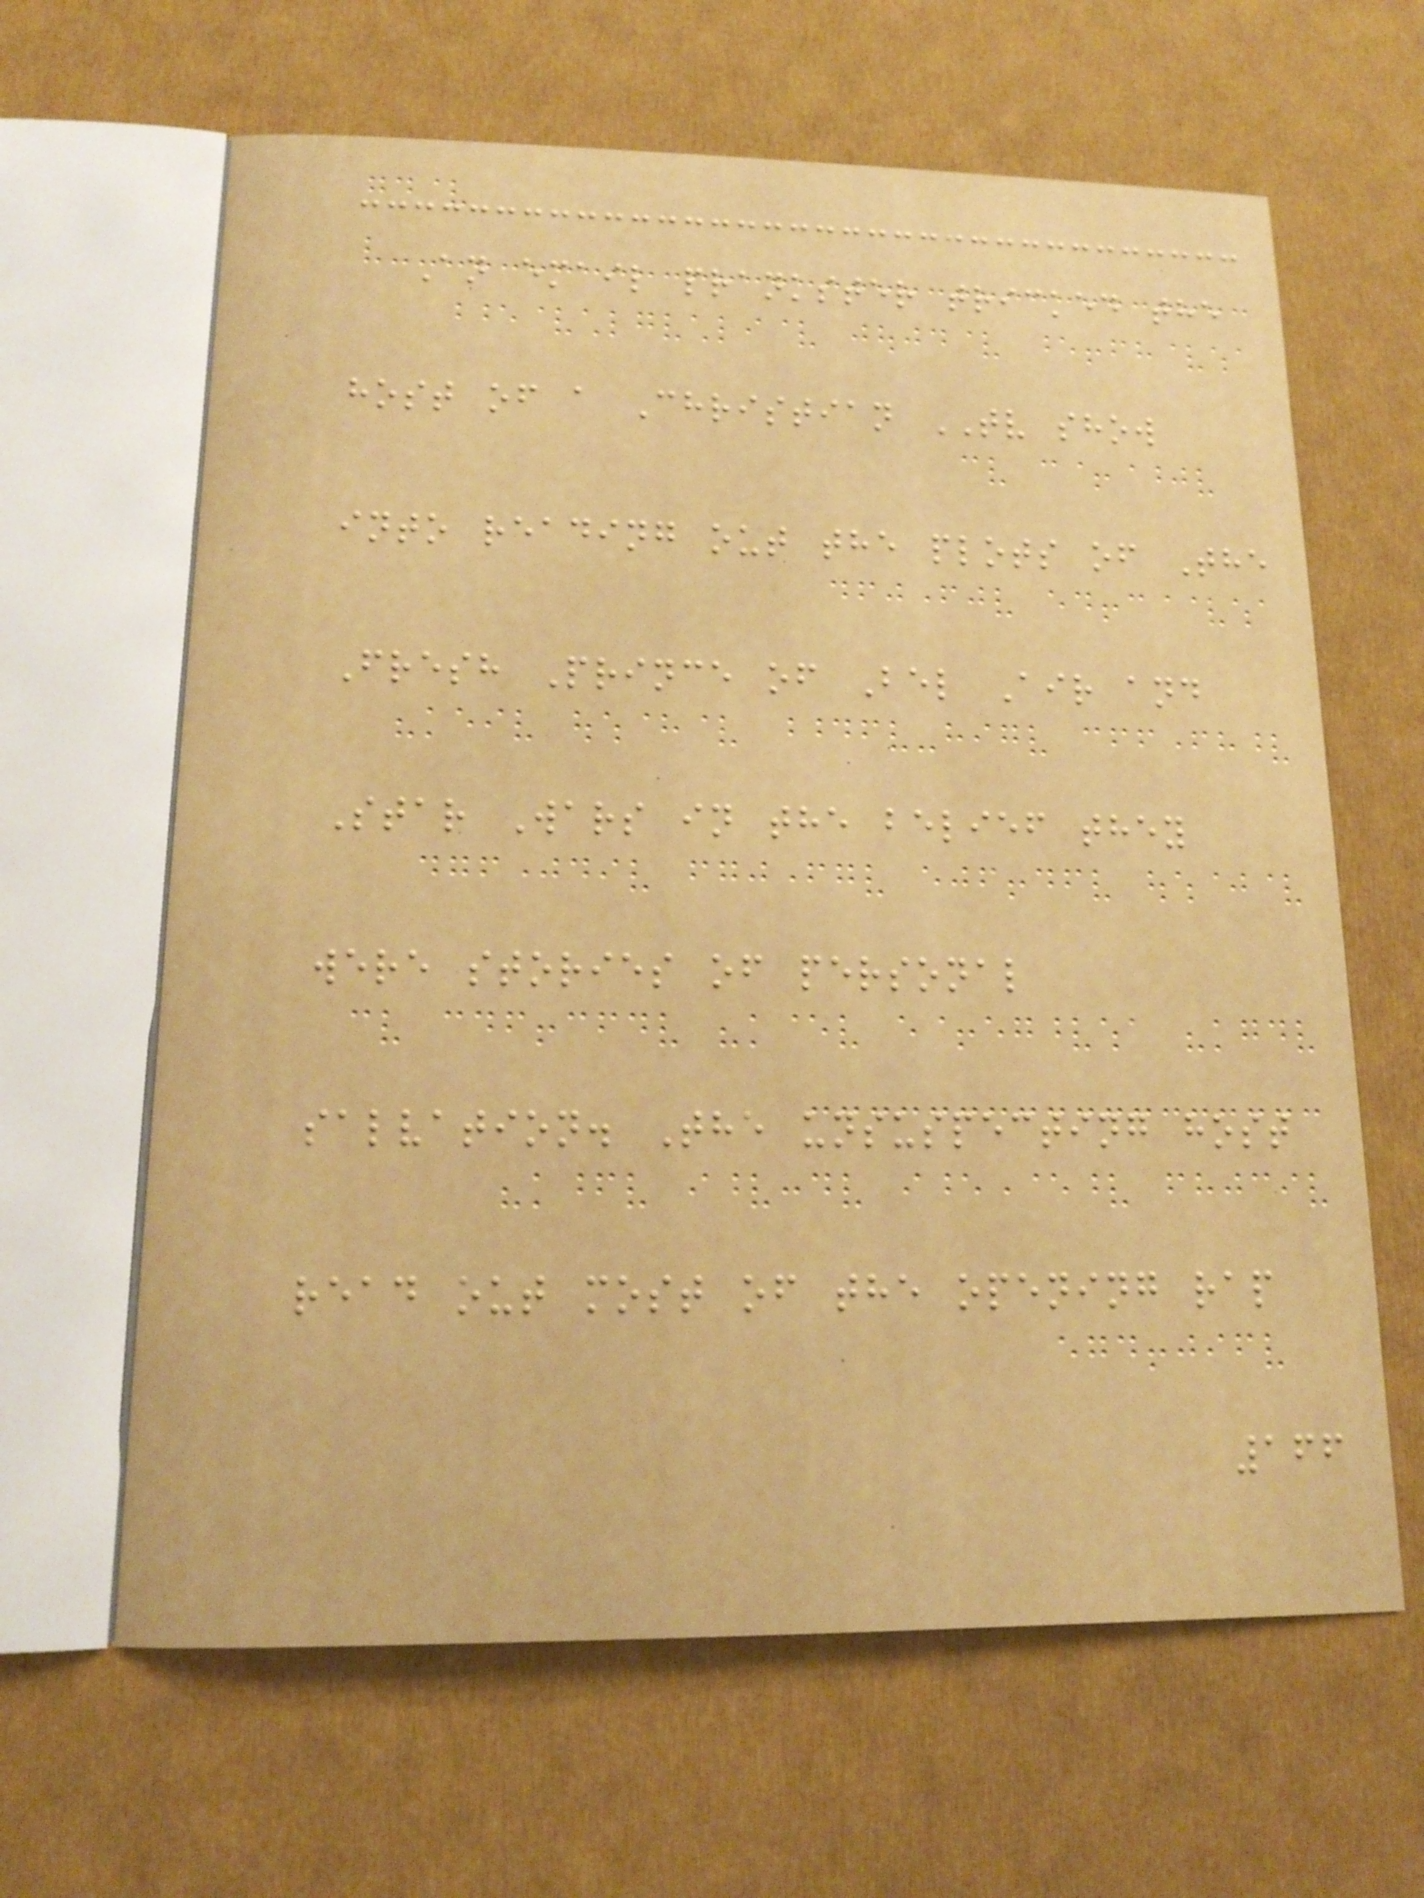An email prankster tricked the
host of a Christian TV show
into reading out the plots of The
Fresh Prince of Bel Air and
Star Wars in the belief they
were stories of personal
salvation. The unsuspecting host
read out most of the opening rap
166
